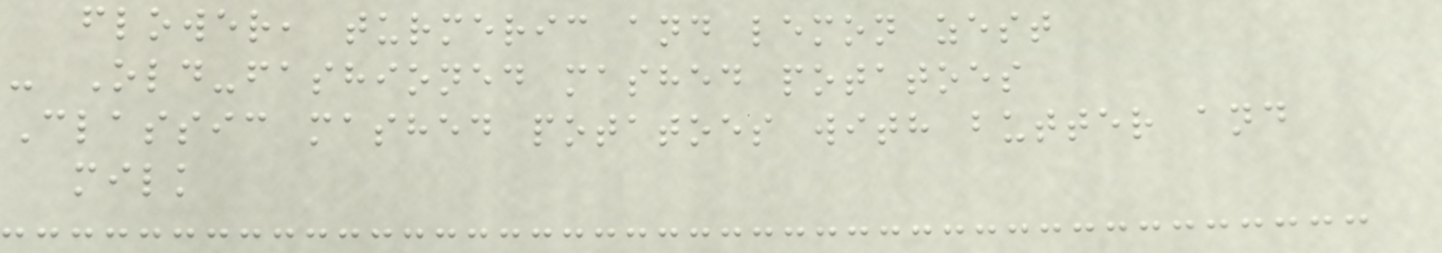flower, turmeric and lemon zest
- Old-fashioned mashed potatoes
Classic mashed potatoes with butter and
milk
